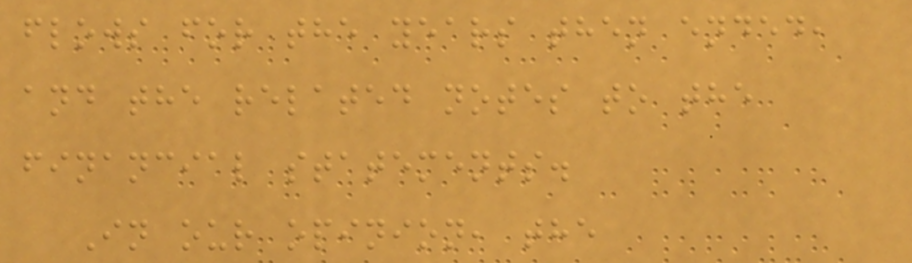flows for the years then ended,
and the related notes to the
financial statements.
In our opinion, the
